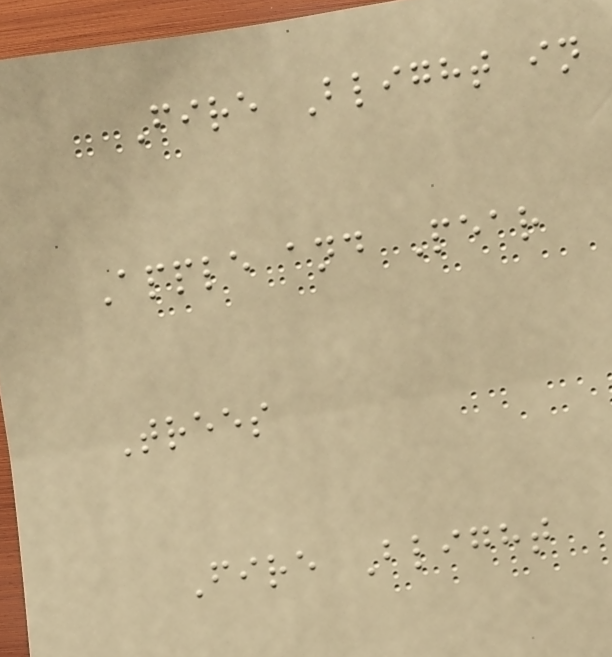Fire Blight in
Apple and Pear
Trees
Fire Blight
